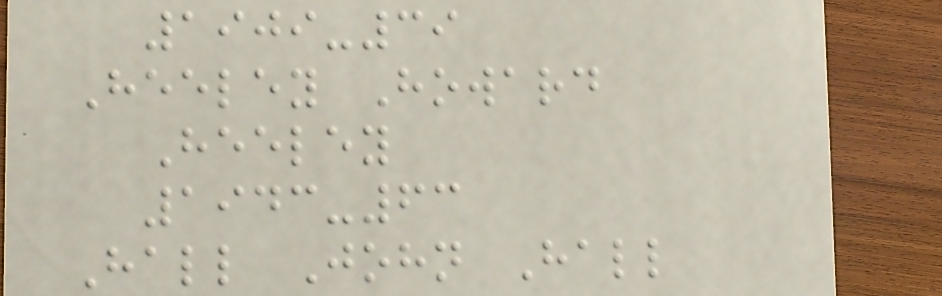1909-39
Heeley Howard
Heeley
1943-63
Hall John Hall
